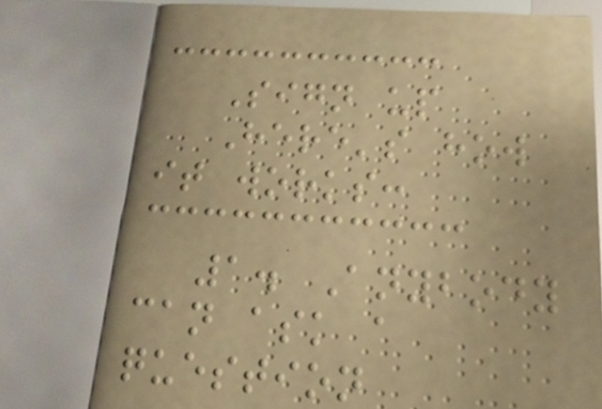Sign up
Here's how
it works:
1. Anybody
can ask a
question
